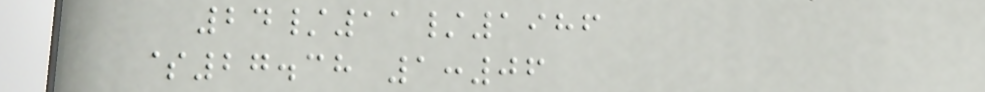24/11/1986
$27.38 1:06
